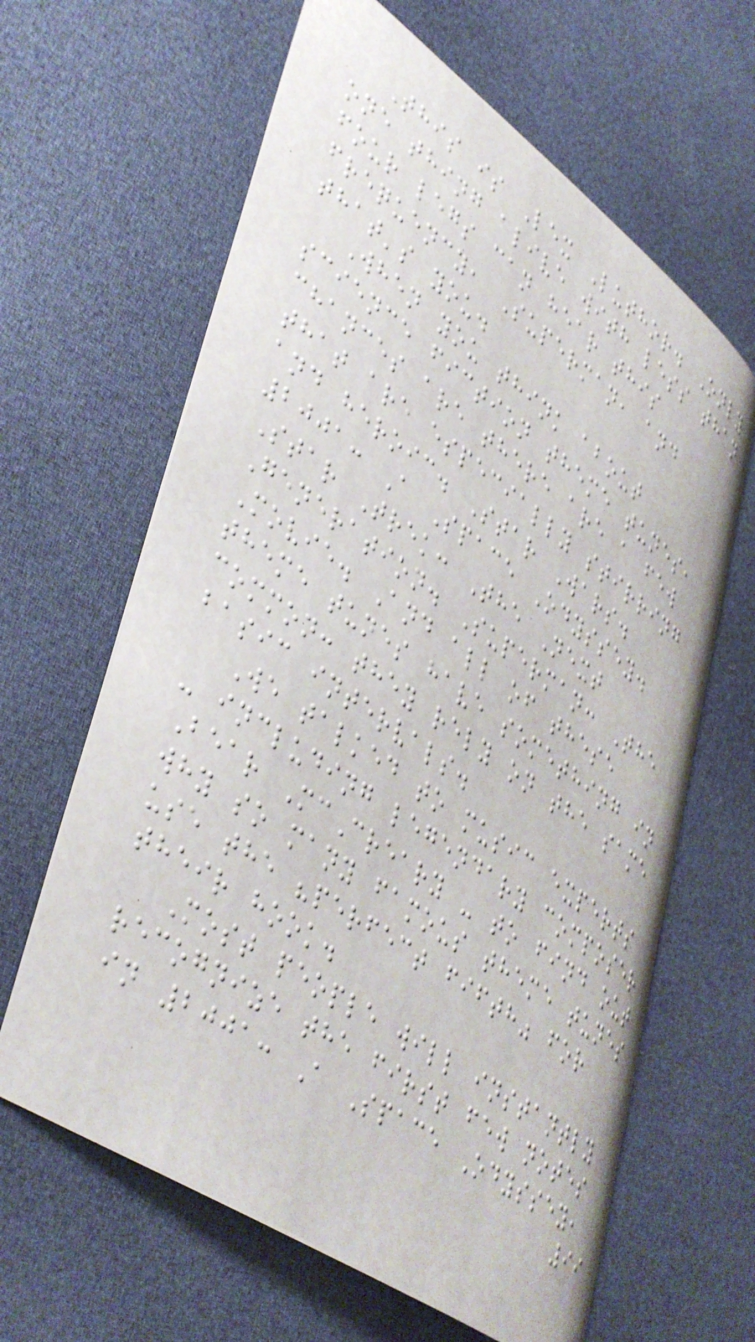This is Lex Luthor. Only
one thing alive with less than
four legs can hear this
frequency, Superman, and
that's you.
When you think about
science fiction theme tunes,
chances are there are a few
that are especially stirring
and heroic. Star Wars.
2001: A Space Odyssey.
Star Trek: The Next
Generation. Superman: The
Movie. And all of these
theme tunes have something in
common: they rely on the same
basic intervals.
We talked to music experts
- including legendary composer
Bear McCreary - to find out
why so many famous theme tunes
use the "perfect fifth" for
their hook.
Most people will instantly
recognize the first few notes
in 2001: A Space Odyssey,
99
